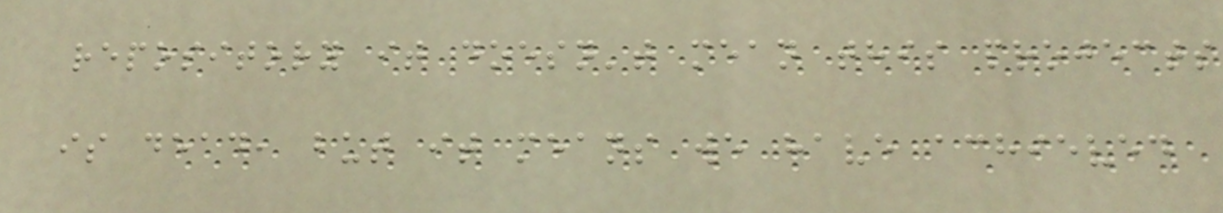repository it doesn't mean this projects
is dead, but it means we have achieved
